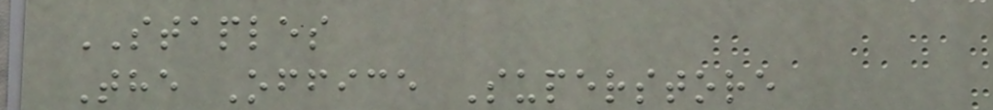STAPLES
The Office Superstore
